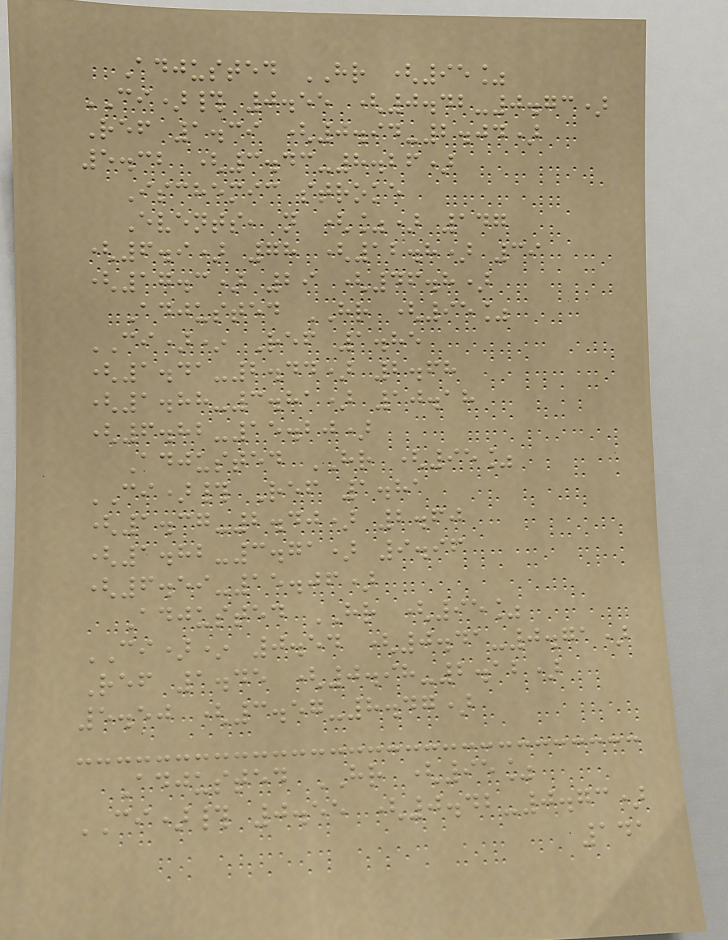Adjusted HR (95%
CI)# 0.55 (0.42-0.73)
Ref 1.39 (0.94-2.04)
5.32 (3.43-8.26)
Ischemic stroke
Events, n (%) 147
(6.9) 78 (12.8) 39
(17.3) 29 (46.8)
Adjusted HR (95%
CI)* Ref 1.85
(1.41-2.44) 2.68
(1.88-3.81) 10.18
(6.82-15.20)
Adjusted HR (95%
CI)# Ref 1.81
(1.37-2.40) 2.60
(1.82-3.71) 9.96
(6.59-15.06)
Adjusted HR (95%
CI)* 0.54 (0.41-0.71)
Ref 1.45 (0.98-2.12)
5.50 (3.57-8.47)
Adjusted HR (95%
CI)# 0.55 (0.42-0.73)
141
